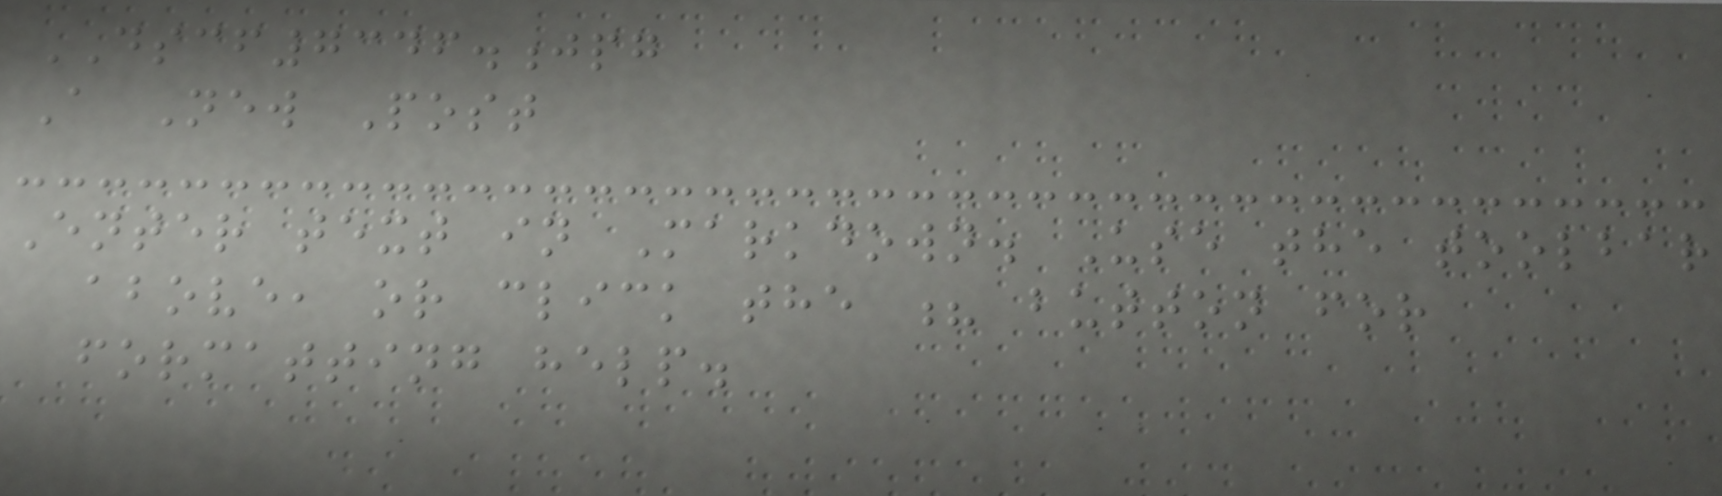DSCF7346.jpg
A New Post
Enter text in Markdown. Use the toolbar
above, or click the ? button for
formatting help.
